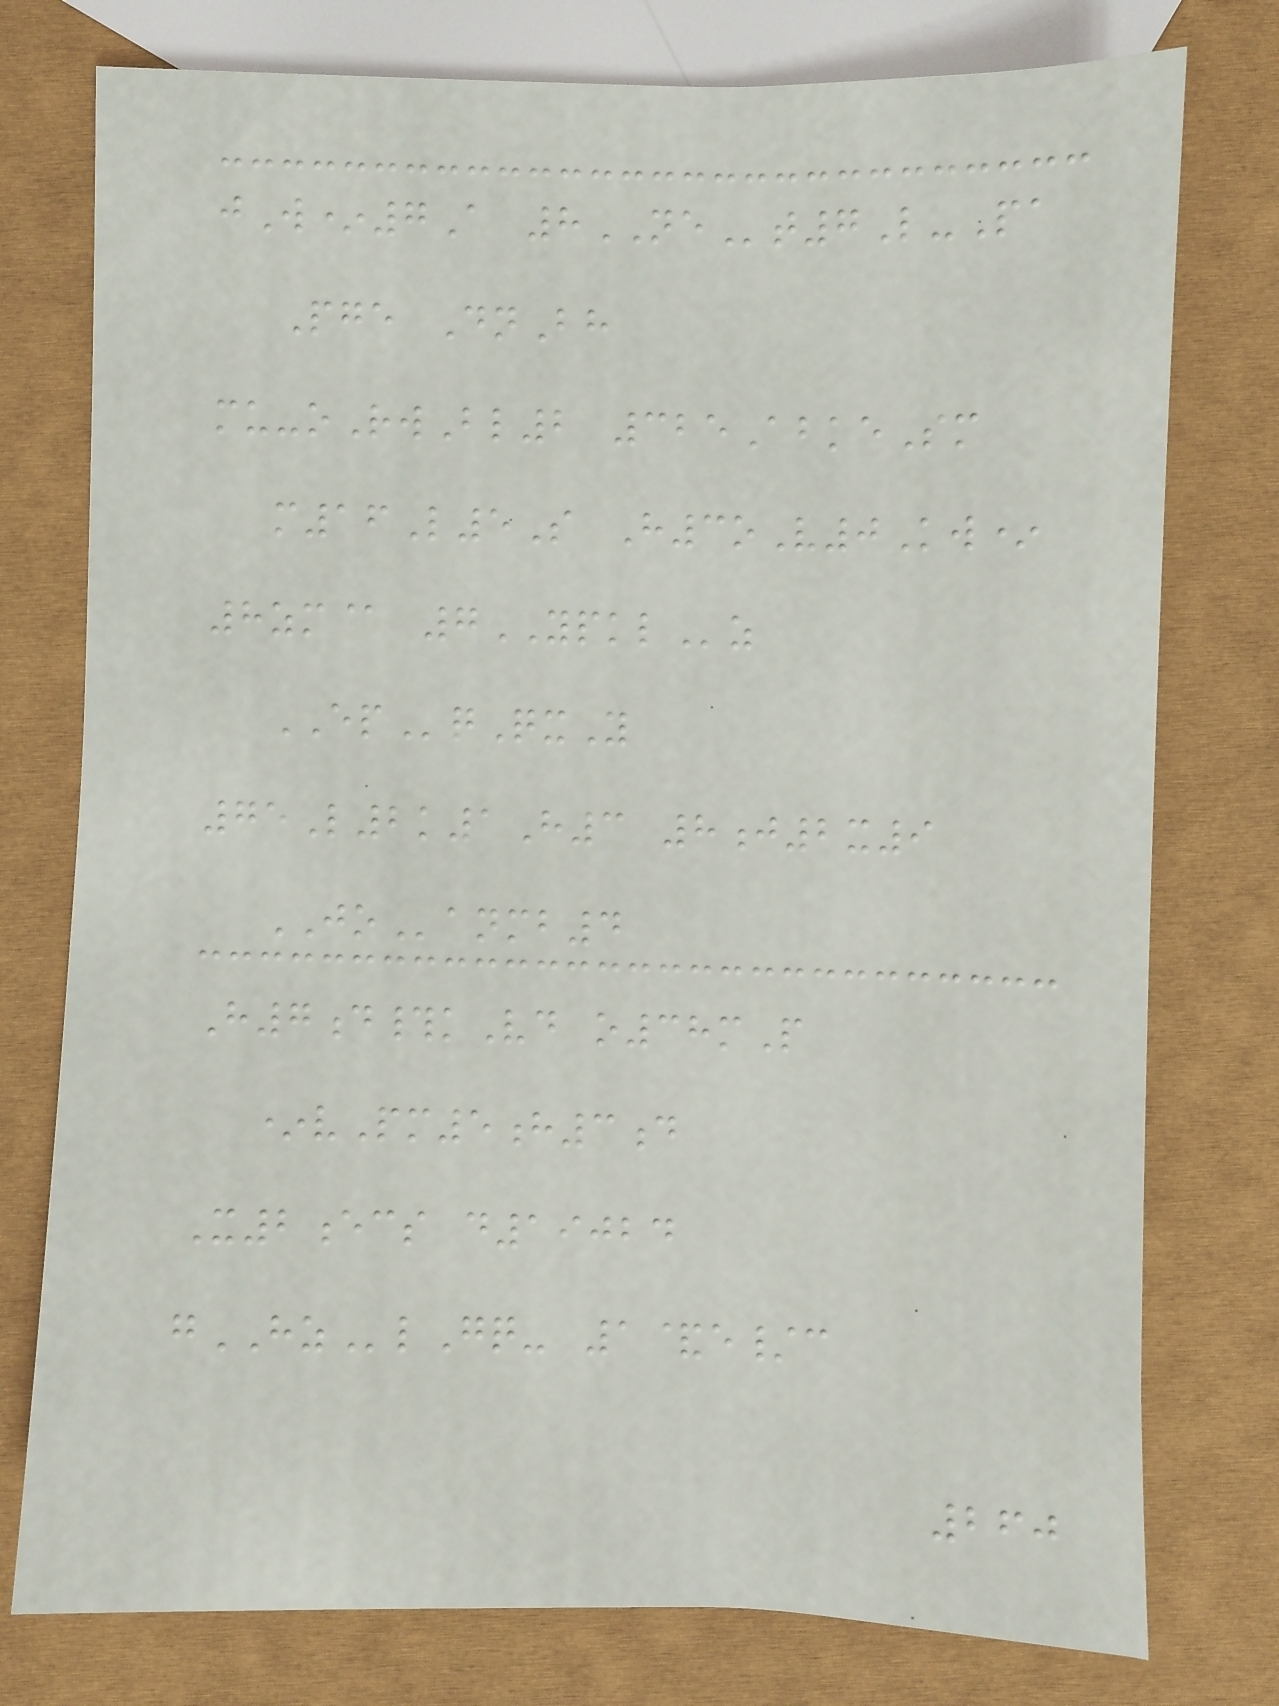jW*7A 8NEt7L-Pa
Pge DnBh
mu-oRwBl2 325AbkeSm
m16L5S H3oV0Kw*
8zm@ 7YPKLz
EPqQxY
75L2k1H3 8j2x9
JOanmb4
H7d#kVd o38mP
*vPm5h3d
X2ecs d19024
gHZlGq- 1&e/c
260
